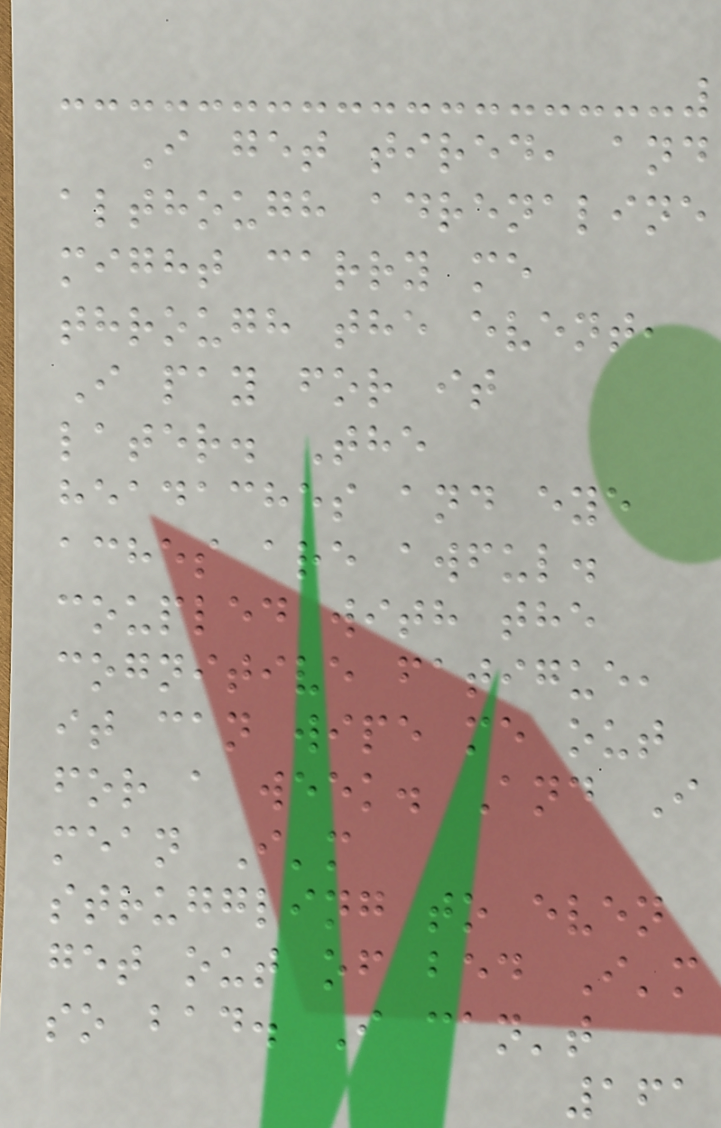I get tired, and
although adrenaline
might carry me
through the event,
I pay for it
later. The
headaches and eye
aches are awful.
coupled with the
cognitive fatigue,
it can wipe me out
for a week. And I
mean I'm
struggling to even
get out of bed I'm
so bad. I can't
161
